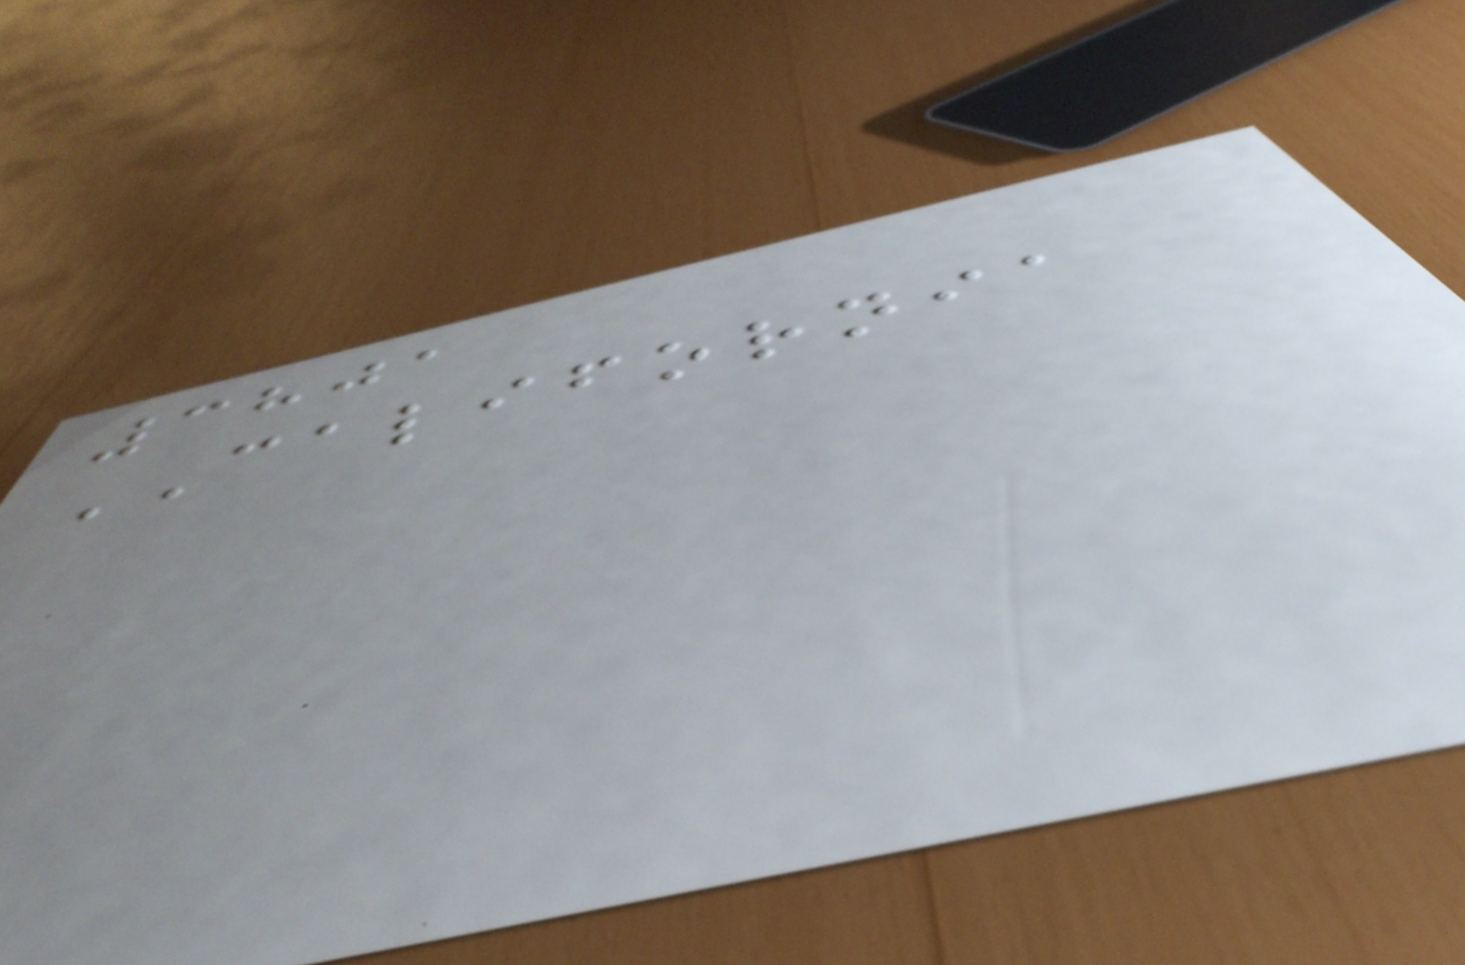3801
CALIFORNIA
